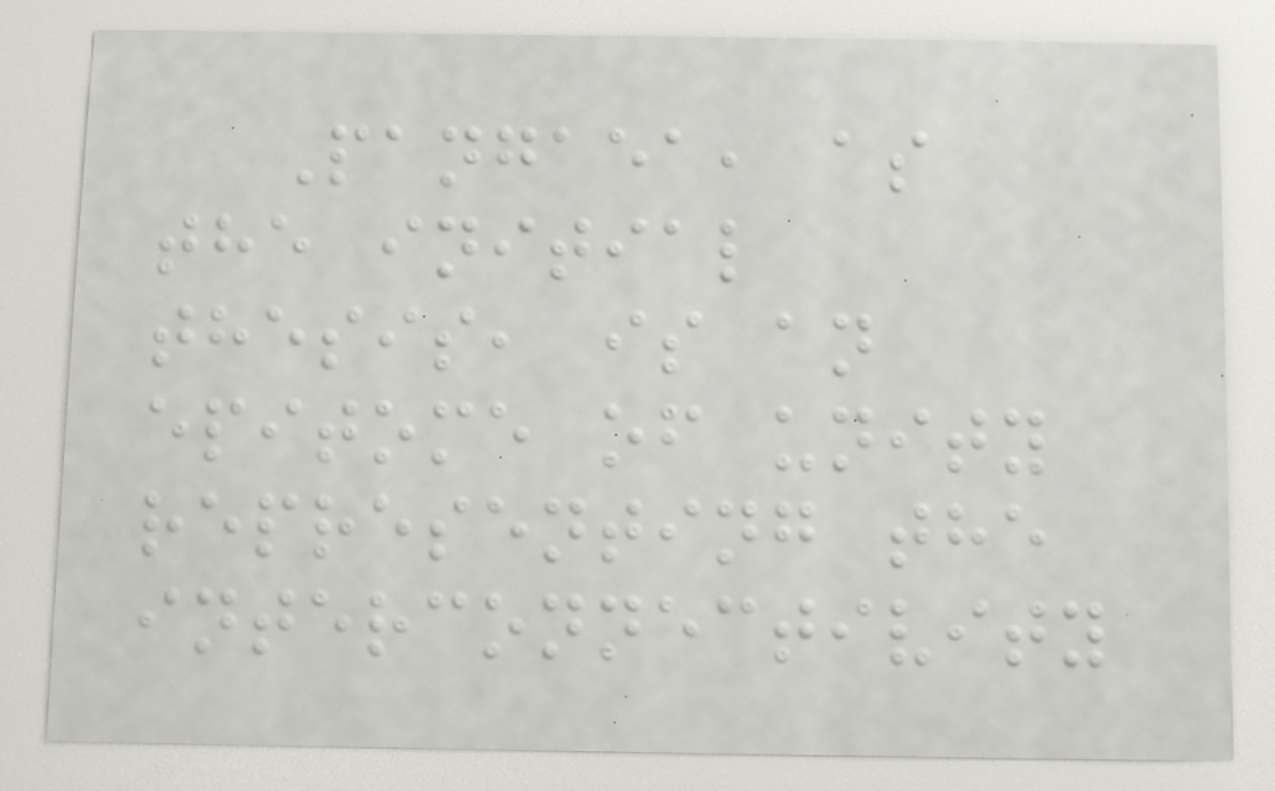Pangaea, as
the initial
thesis, is an
epitome of unity
representing the
interconnectivity
